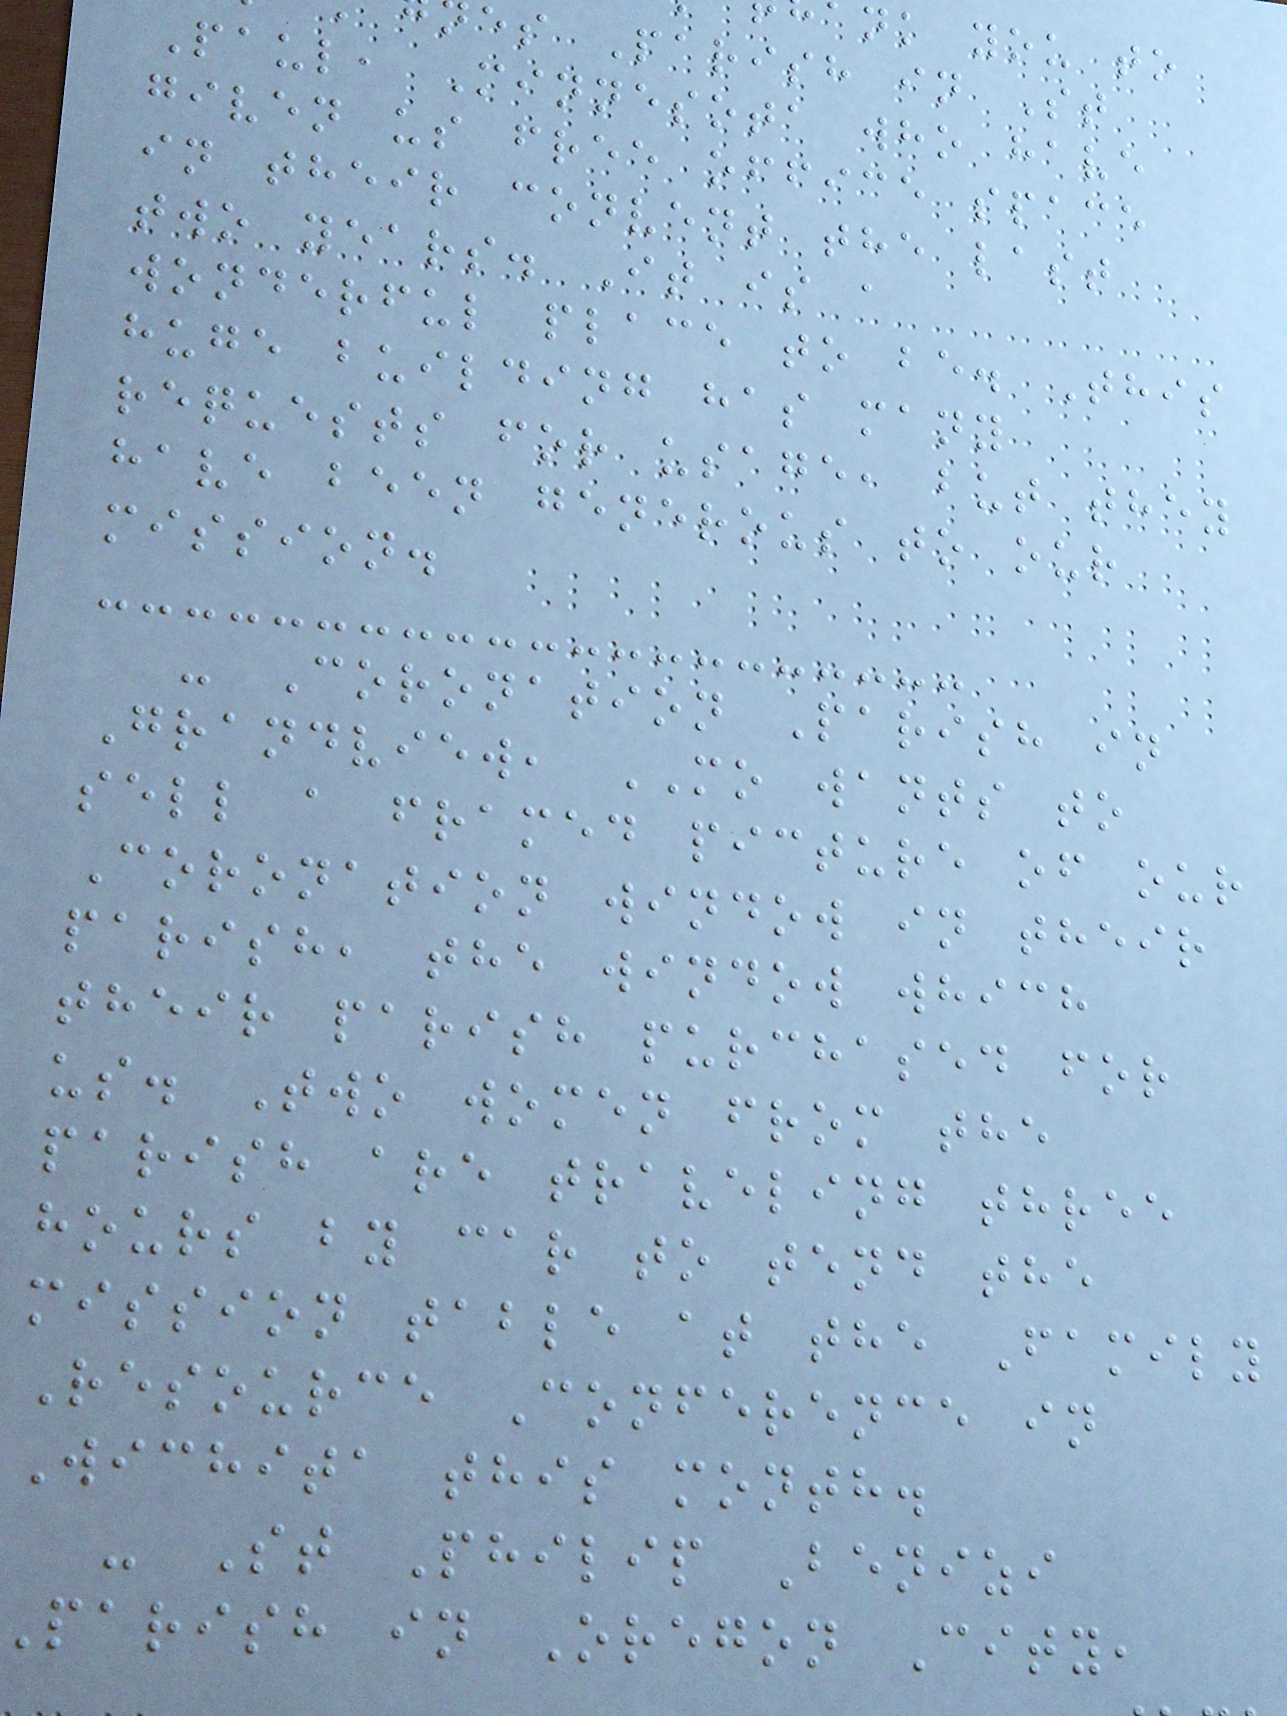nk you to
es Parish in St
Paul, Minnesota who have
given us free office space
in their convent the last
two years. It is a
wonderful place to be. This
huge building has many
requests for usage, but they
have been generous to our
mission.
- Coronation Parish in
Grandview, MO wants to
sell a framed picture of our
Coronation window in their
parish, the window which
their parish purchased for
us. Two women from the
parish are traveling three
hours by car to tend the
mission table at the Family
Resource Conference in
Wichita this month.
- St Philip Benizi
parish in Oregon City,
